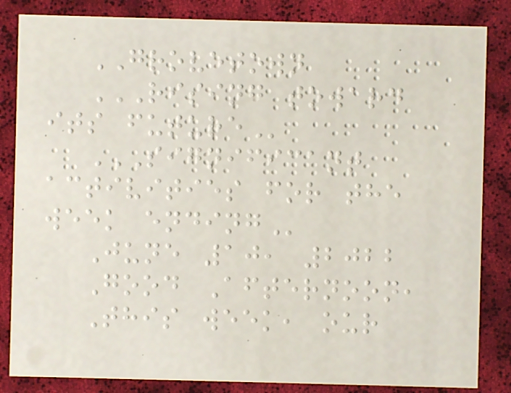GROVETOWN
RISING TOWARD
ITS FUTURE
SIGNIFICANT
ACTIVITIES FOR THE
WEEK ENDING
June 10, 2022
Good Afternoon,
This week, our
